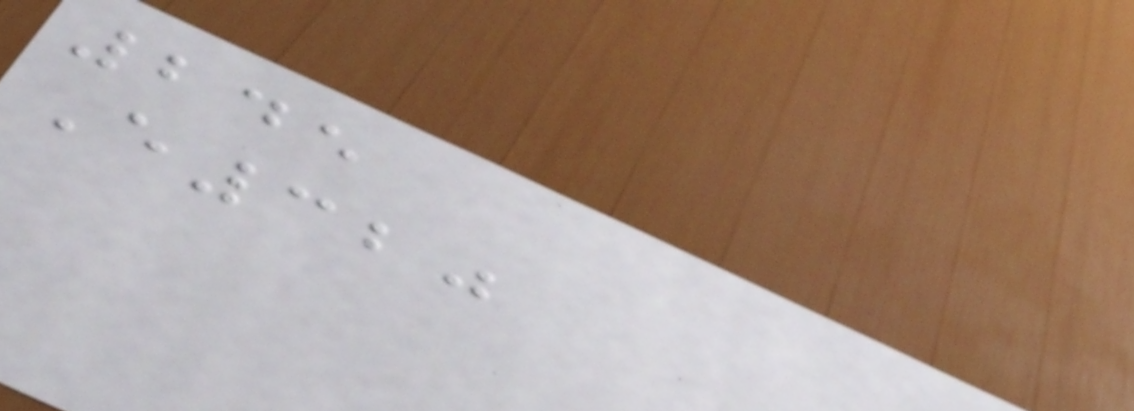245
E320
